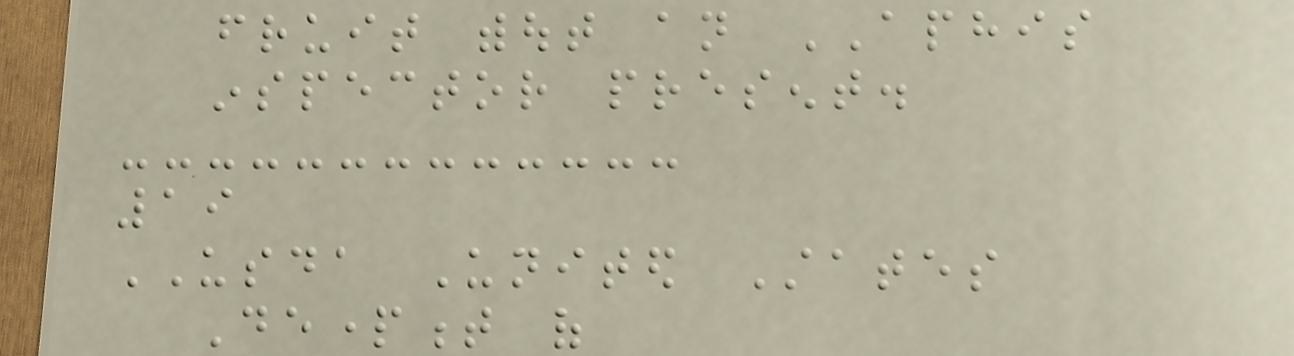fruit without an APHIS
inspector present.
19
USDA United States
Department of
